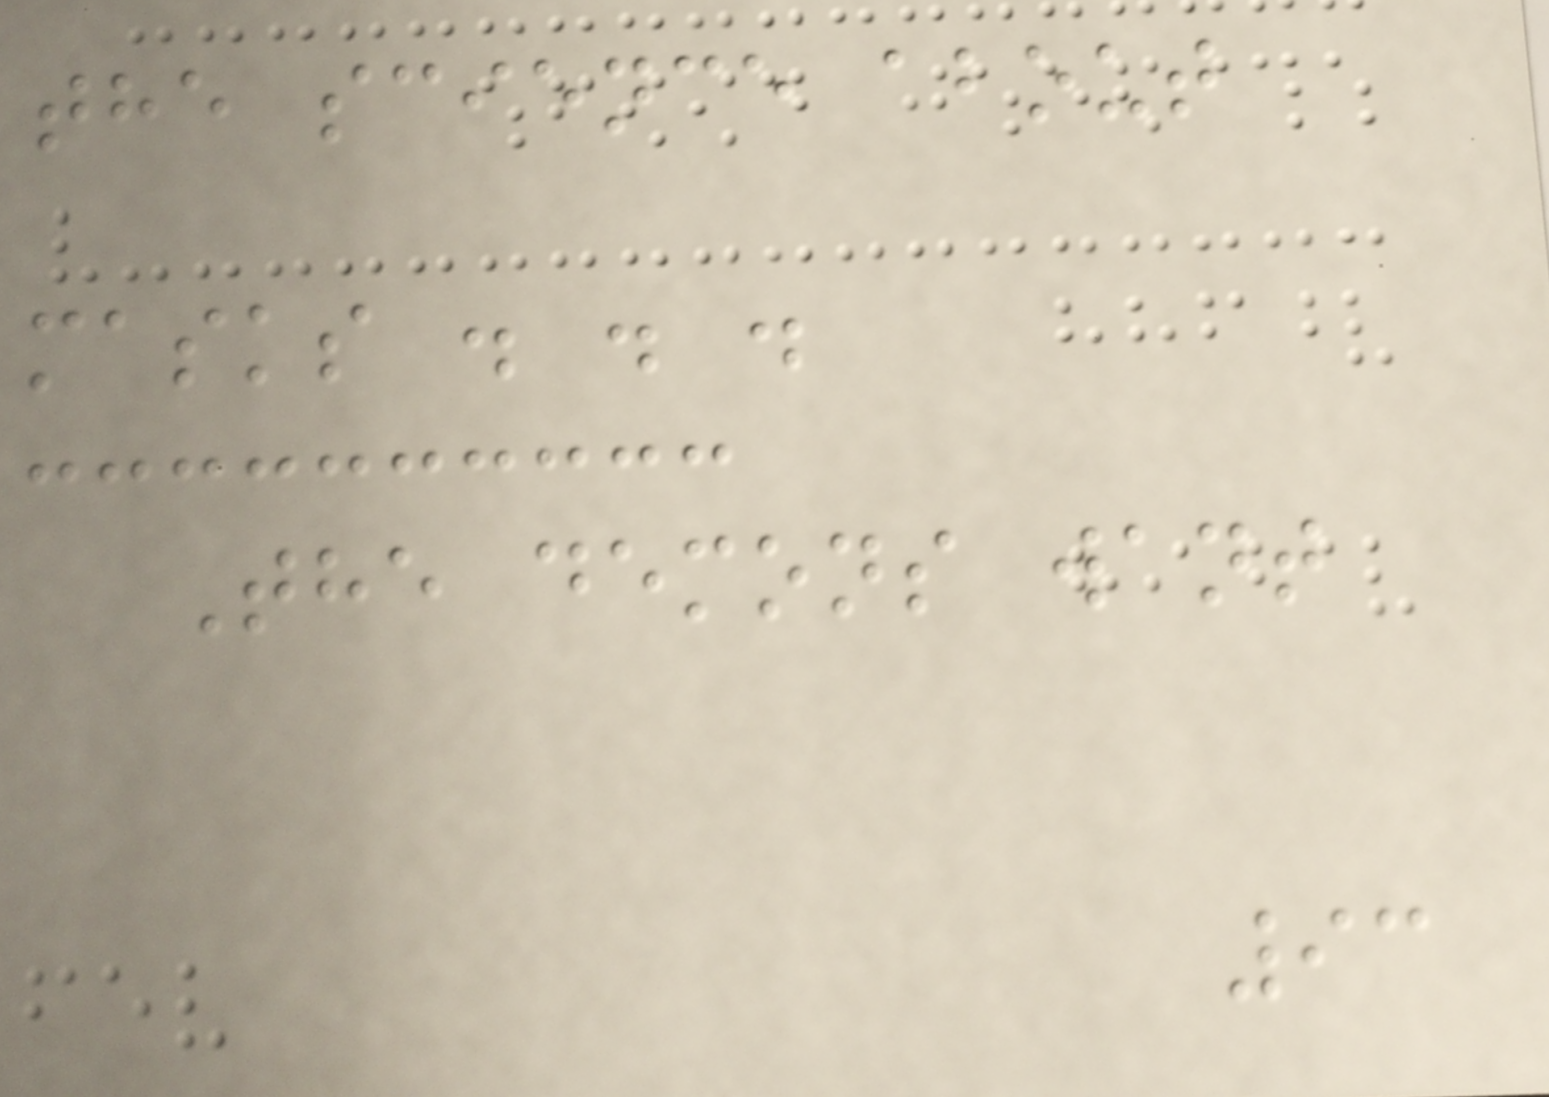the science about
masks . . .
The demons want
93
